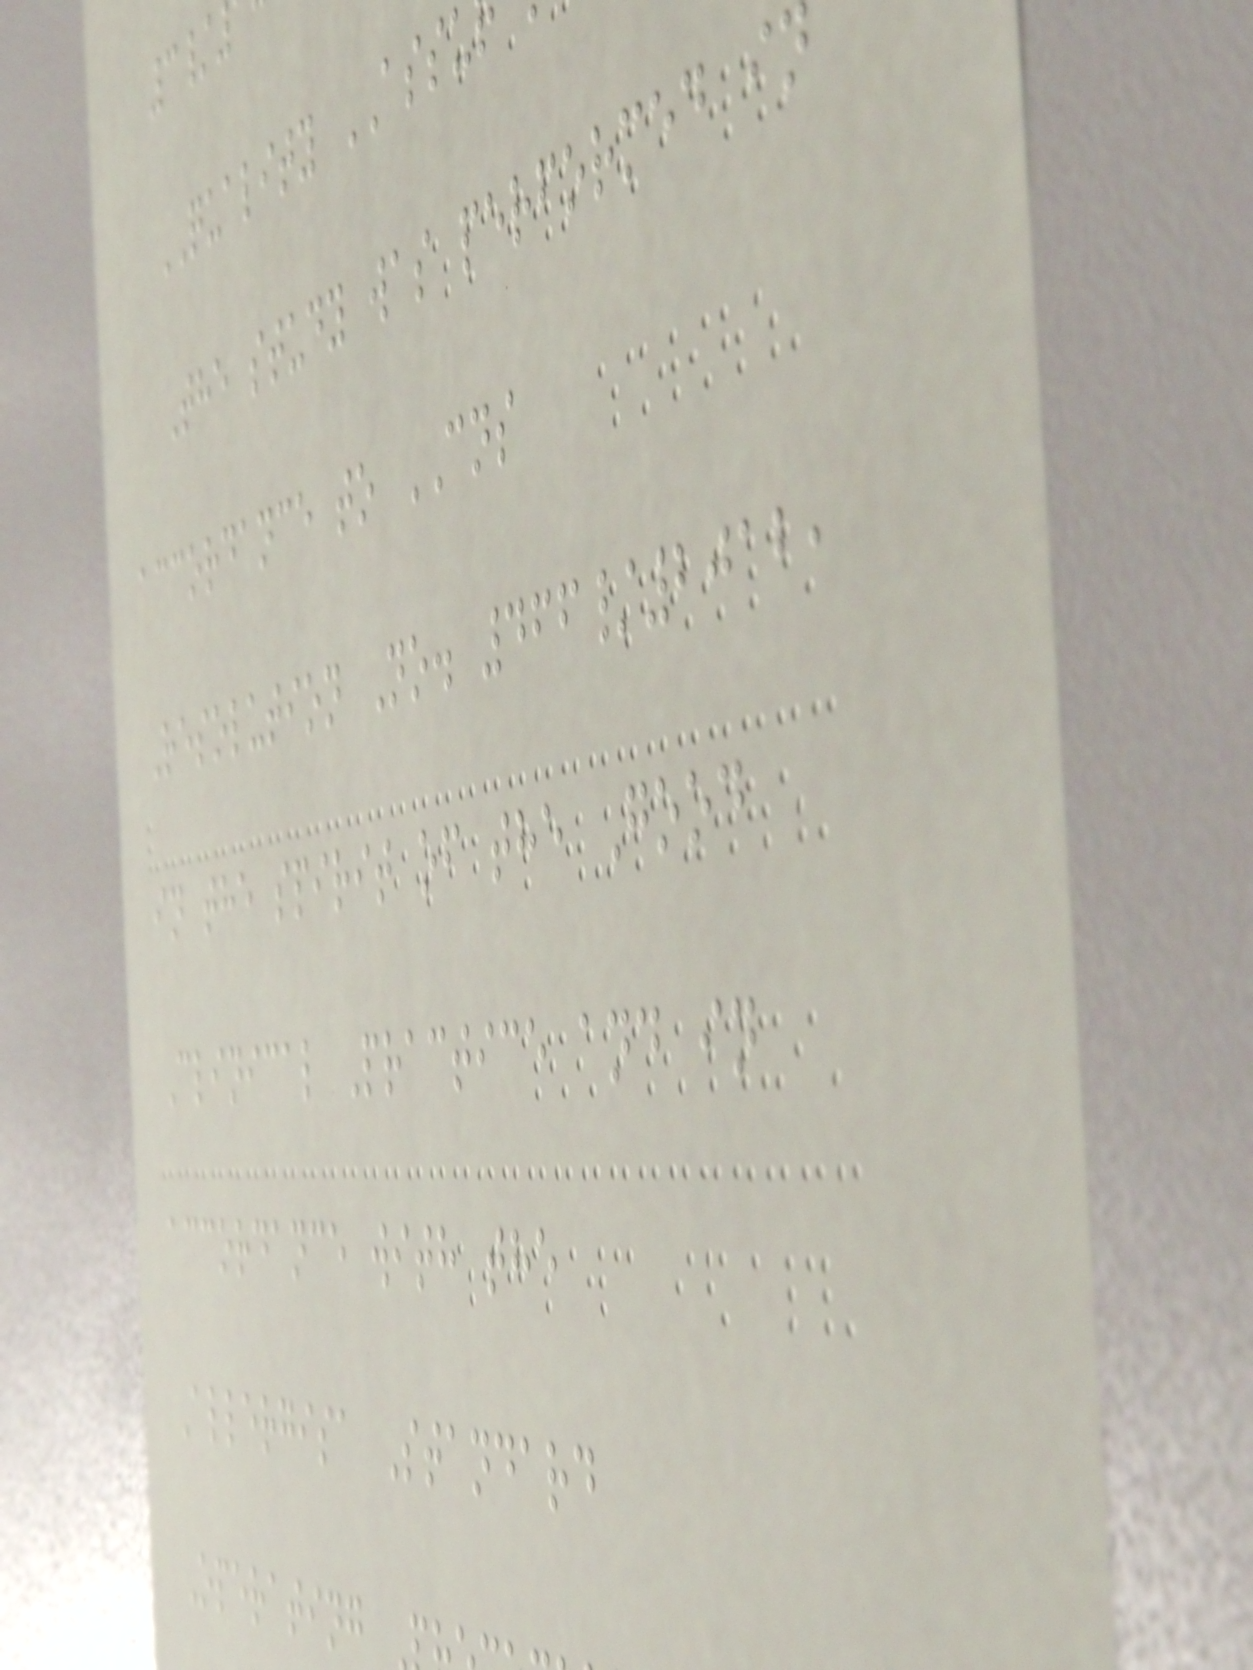3/
QUALITY ASSU
The study was performed in
accordance to CNS
Resolution No. 466/2012,
in the spirit of the Good
Clinical Practice and in
accordance with the
Allergisa Standard
Operating
